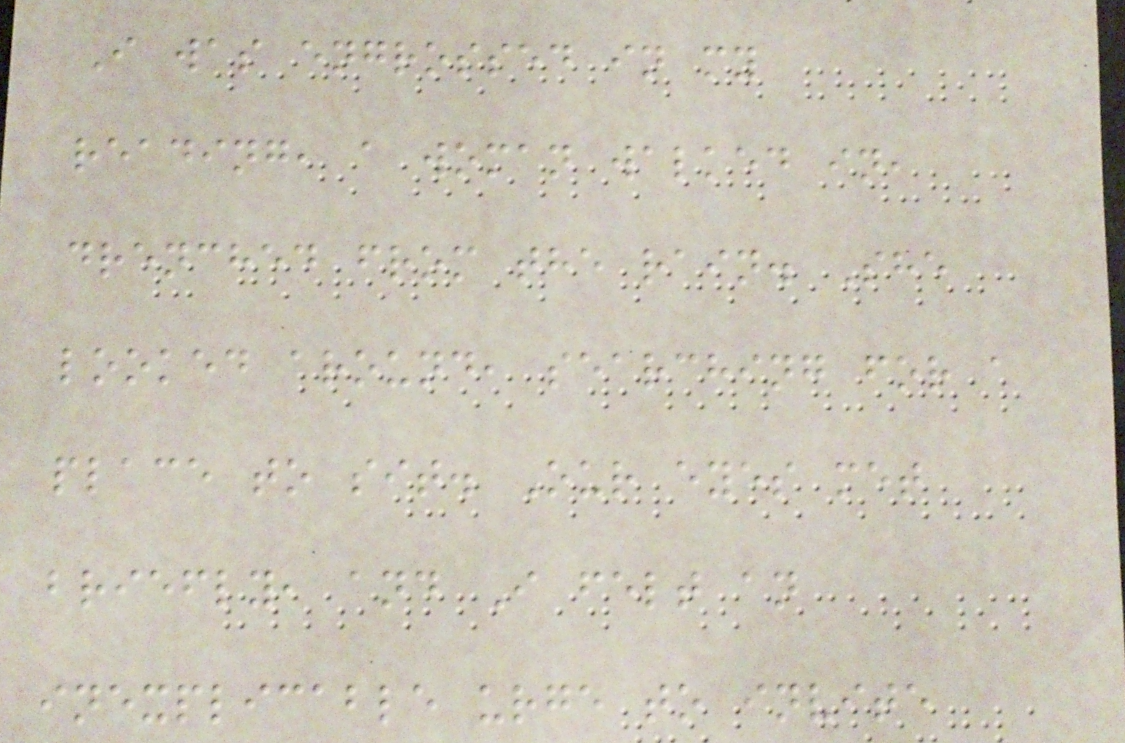I was engrossed in my
reading, a woman walked in,
drenched from the rain. She
looked around, searching for a
place to sit. Our eyes met
briefly, and I felt an
inexplicable urge to invite
